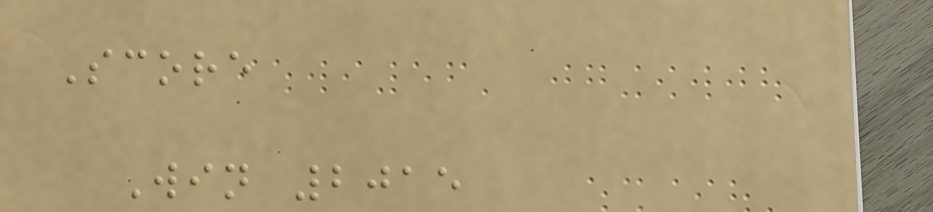Score
Win 2015
